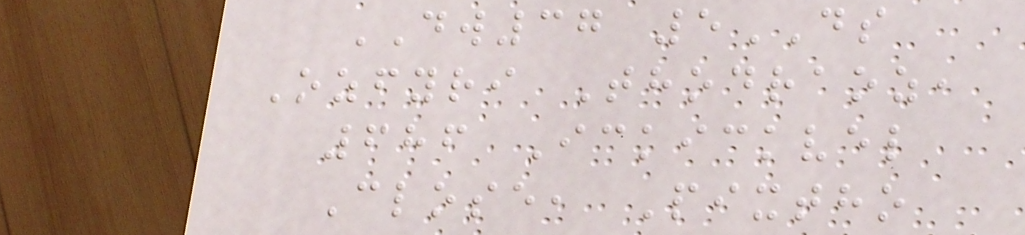DW37 5DS
Ozfyri Thodraoz,
686 Ickickvel
Close, Pixtho
